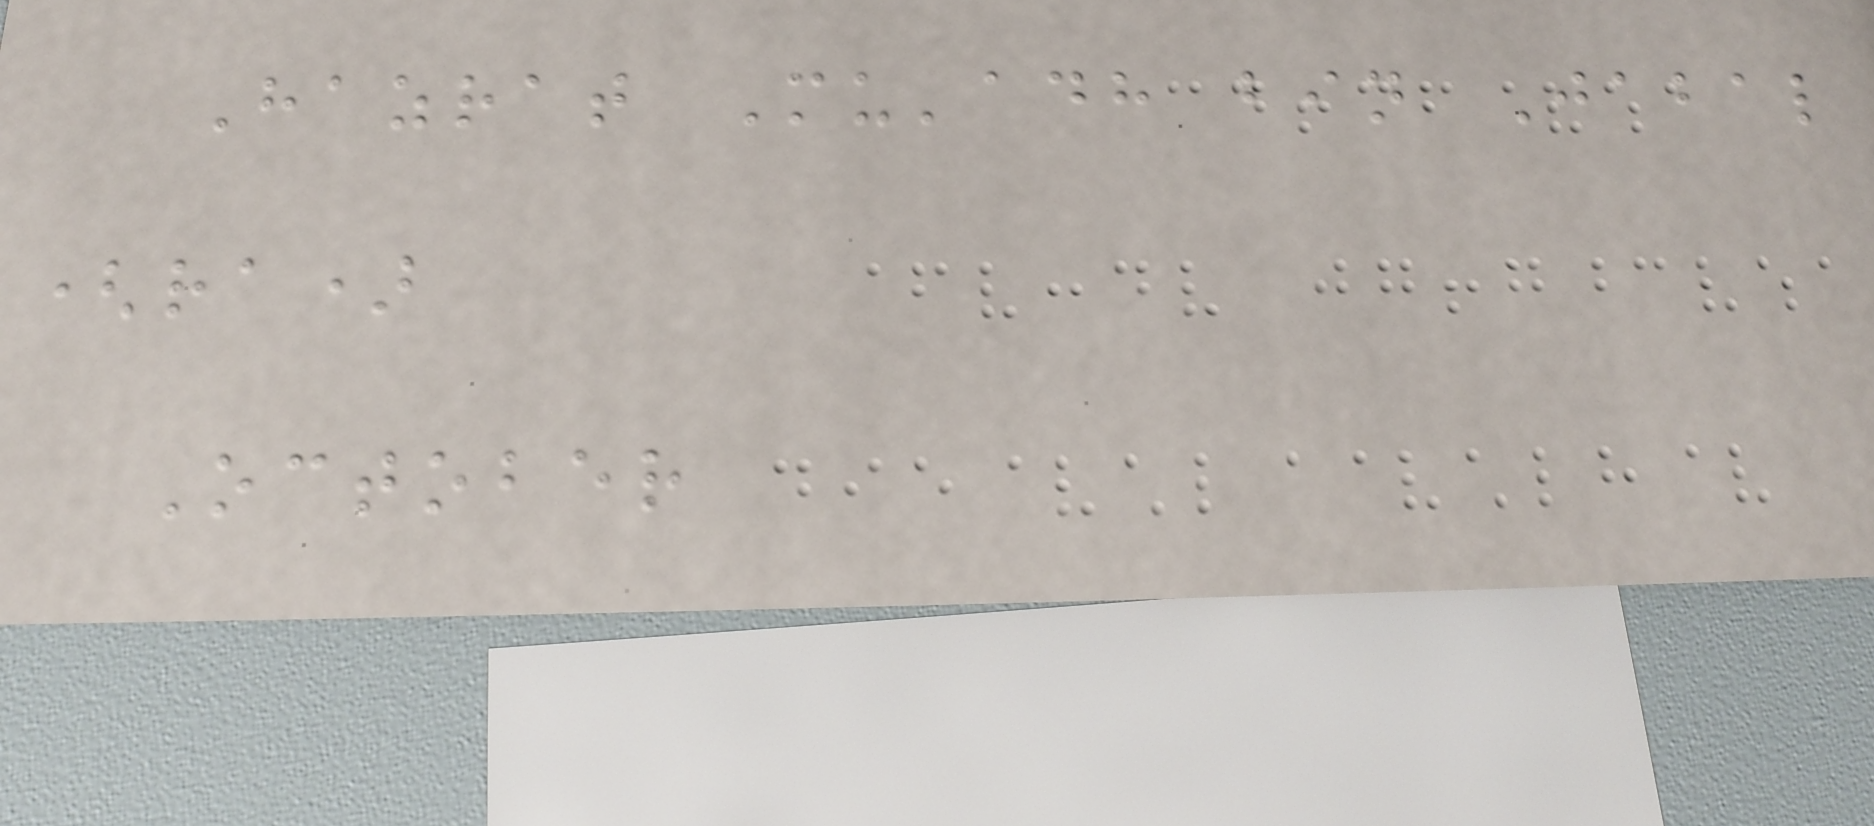Hazrat Mu'adh bin Jabal
(ra)
October
